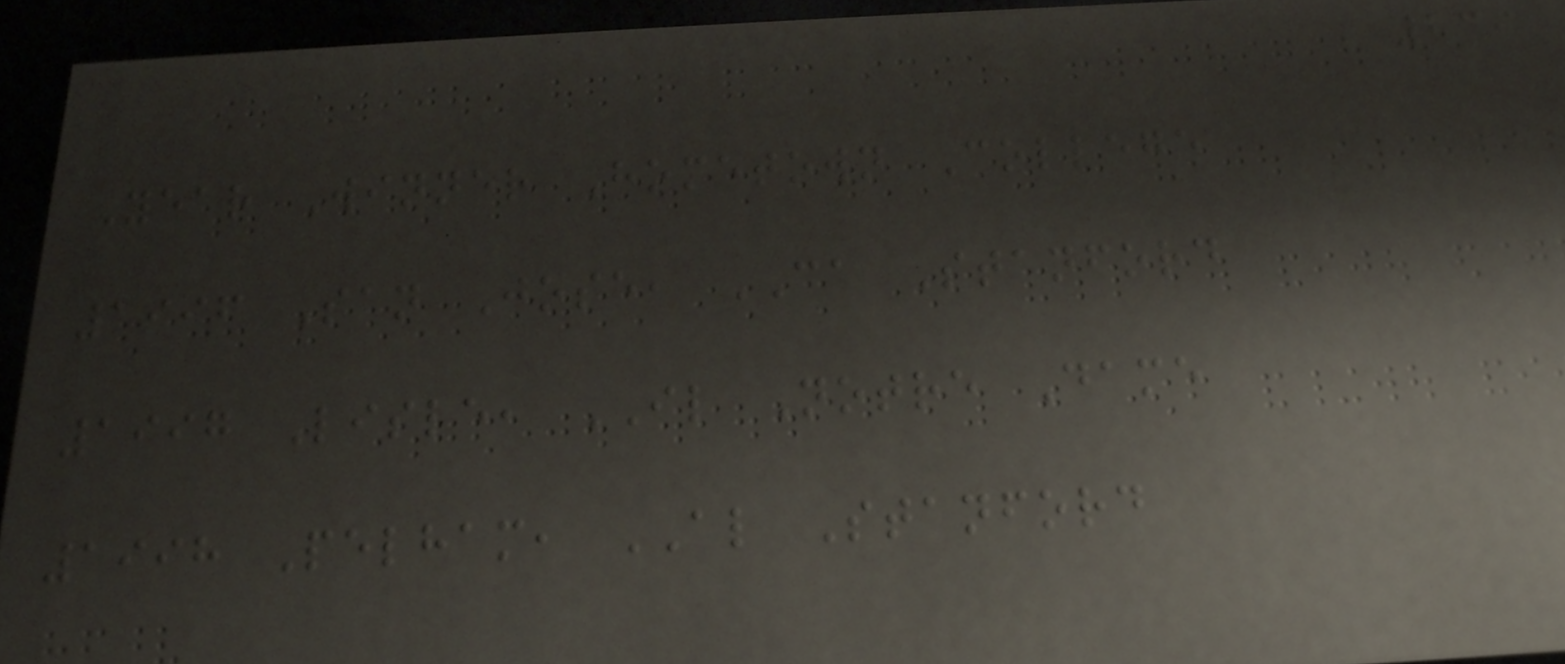239
Year Winner Hometown College
1996 San Jose, CA Stanford
1997 Lisle, IL Notre Dame
1998 Pelham, AL Stanford
